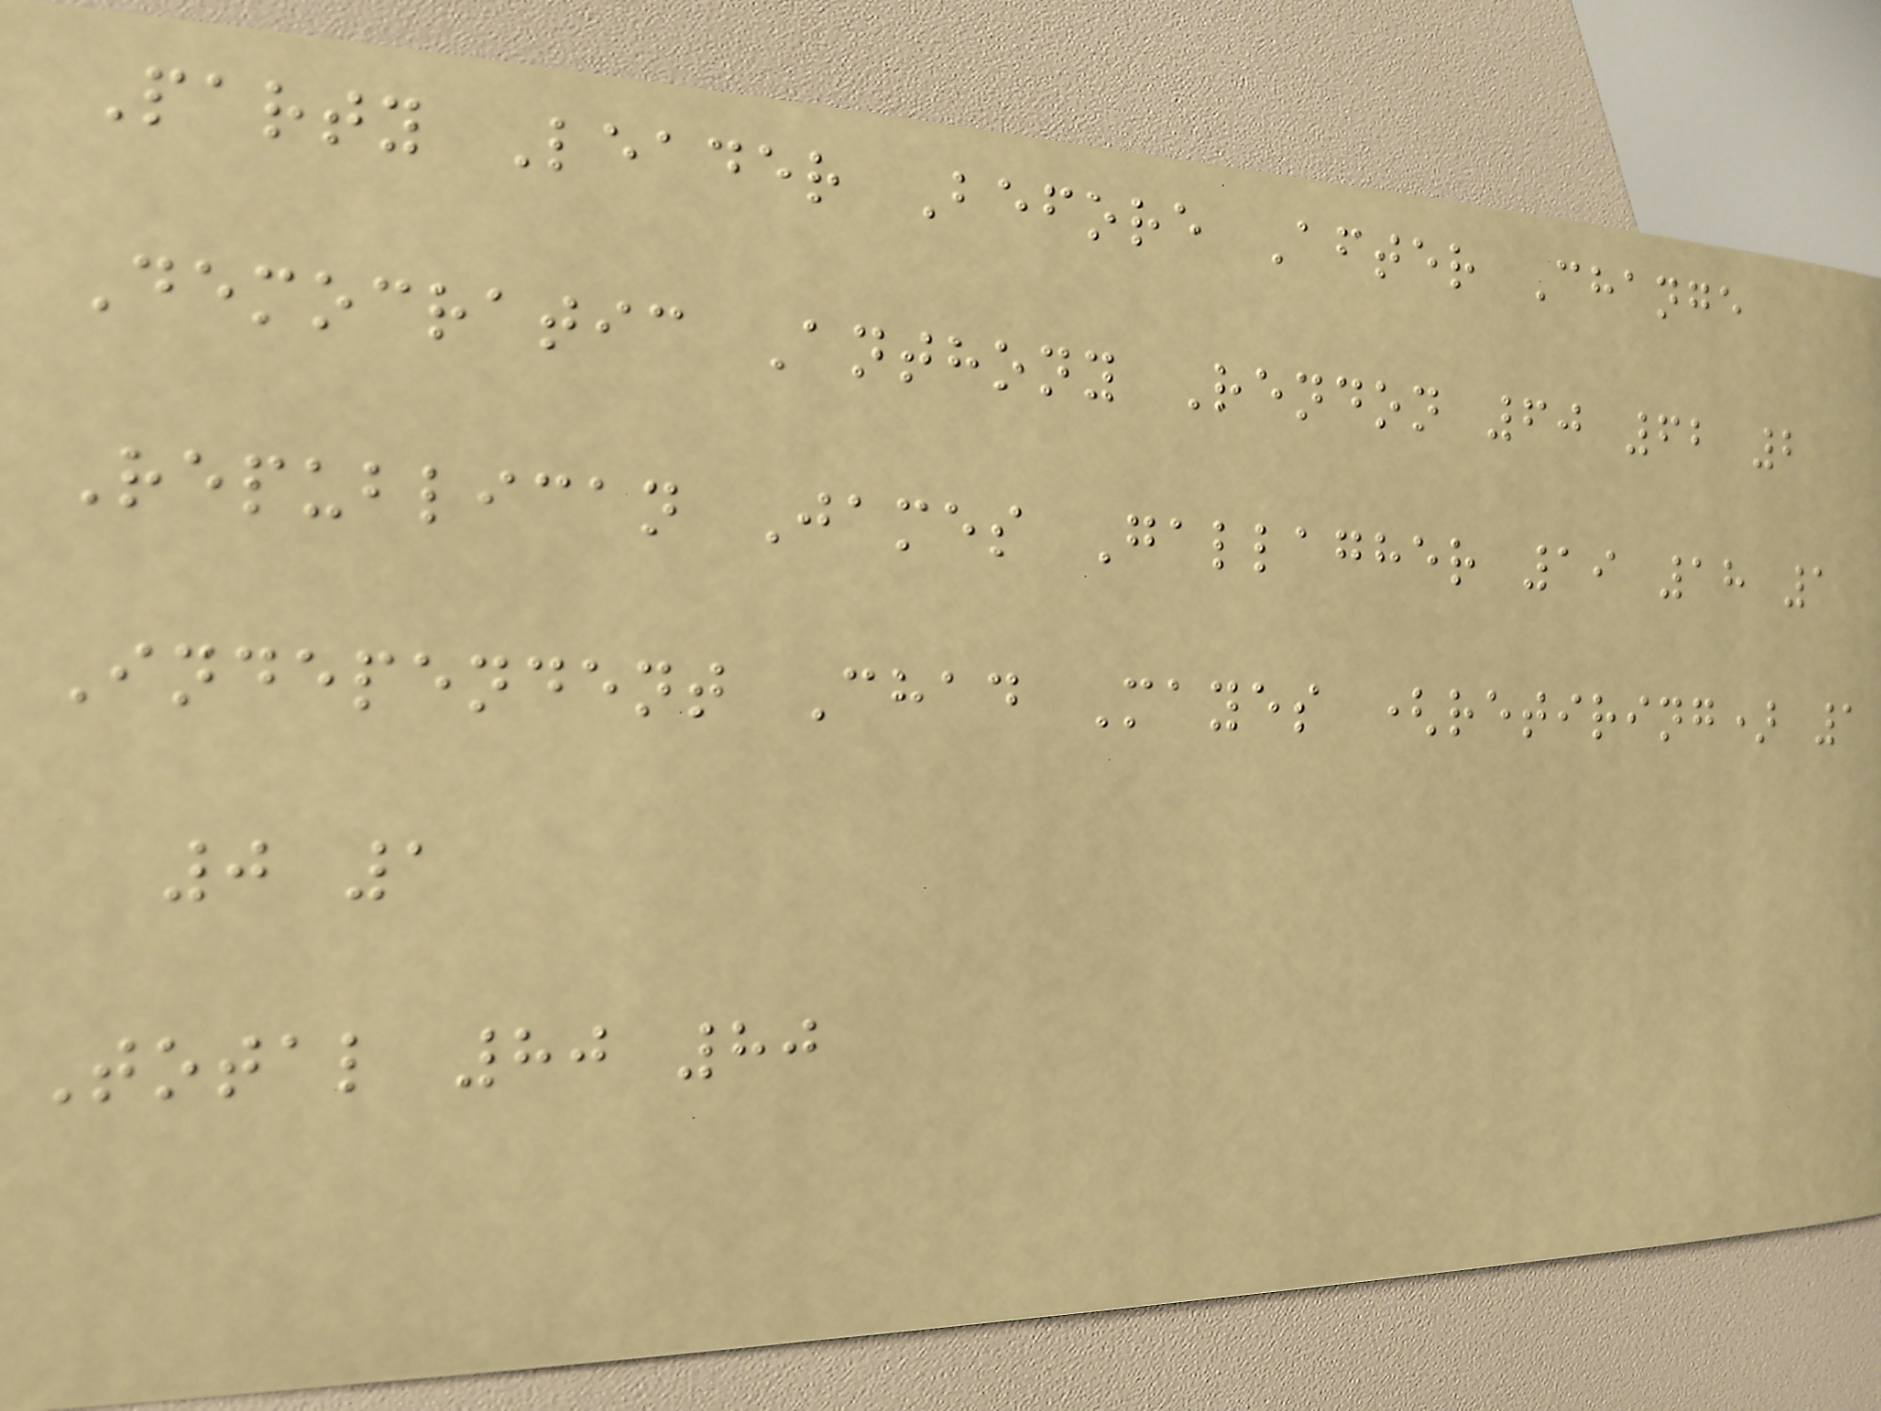Party Leader Before After Change
Democratic Anthony Rendon 60 62 2
Republican James Gallagher 19 18 1
Independent Chad Mayes (retiring) 1
0 1
Total 80 80
